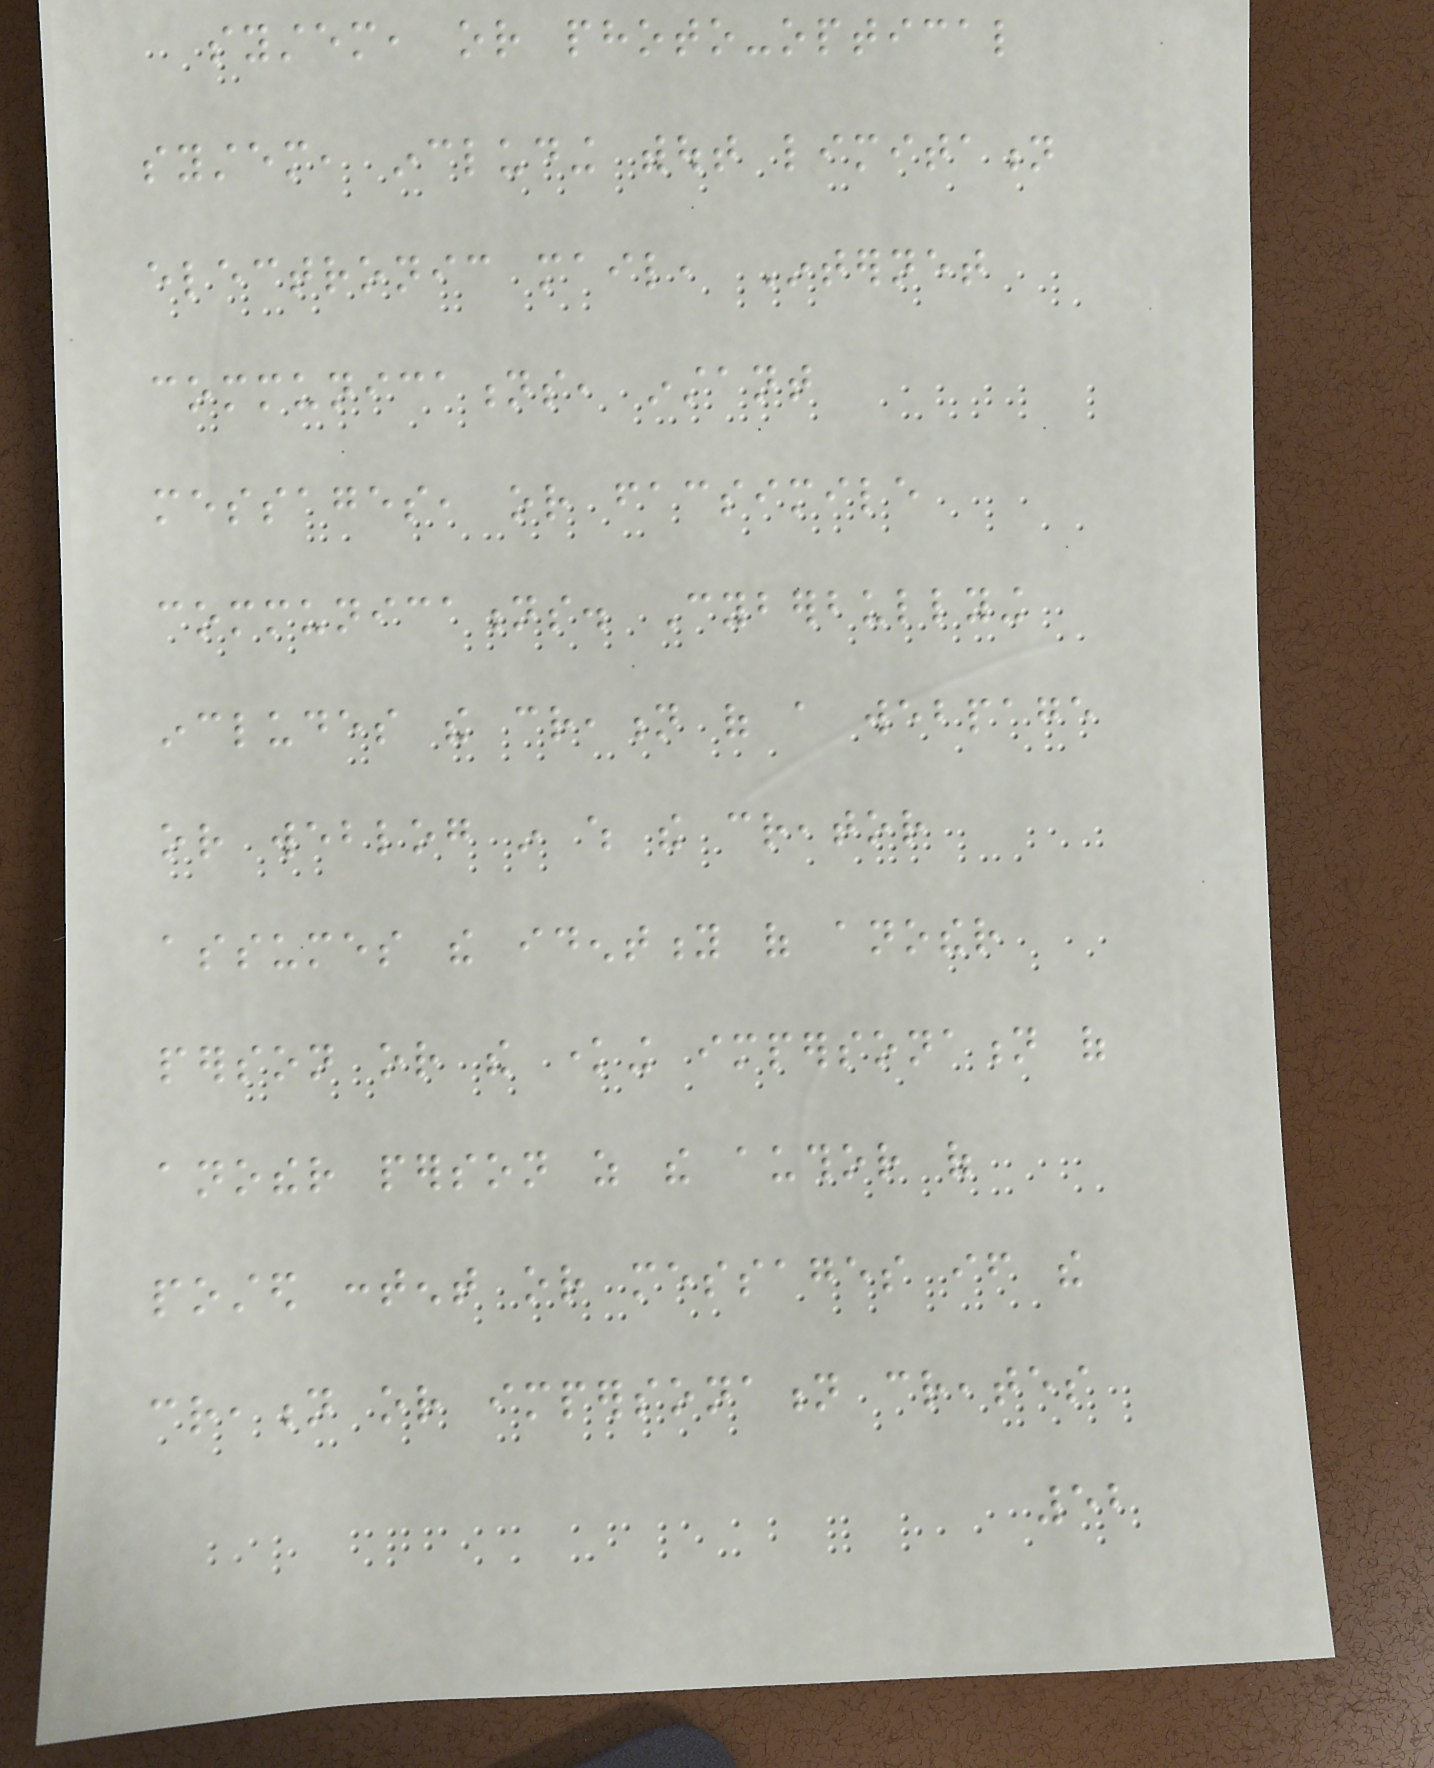system, or photo-optical
system, including without limitation
electronic mail, Internet
communications, instant
messages, or facsimile
communications. Cyberbullying
includes the creation of a webpage
or weblog in which the creator
assumes the identity of another
person or the knowing impersonation of
another person as the author of
posted content or messages if the
creation or impersonation creates
52
